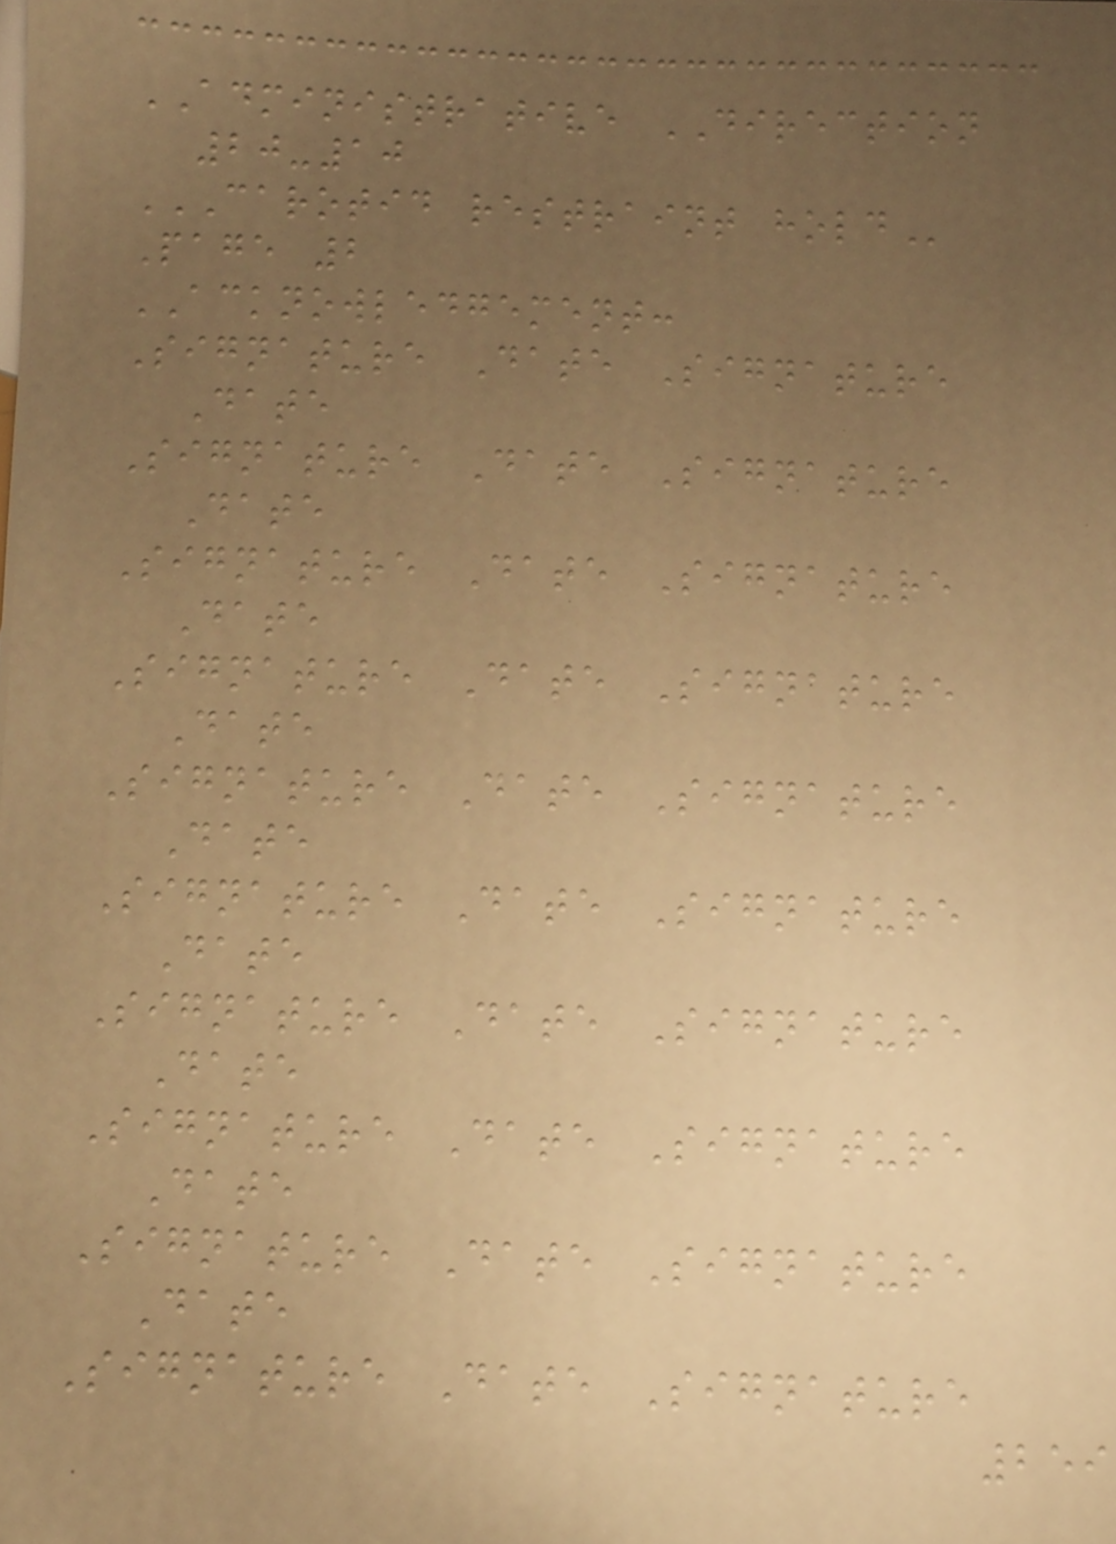ADMINISTRATIVE DIRECTION
20-10
CAROTID RESTRAINT HOLD
Page 2
ACKNOWLEDGEMENT:
Signature Date Signature
Date
Signature Date Signature
Date
Signature Date Signature
Date
Signature Date Signature
Date
Signature Date Signature
Date
Signature Date Signature
Date
Signature Date Signature
Date
Signature Date Signature
Date
Signature Date Signature
Date
Signature Date Signature
259
